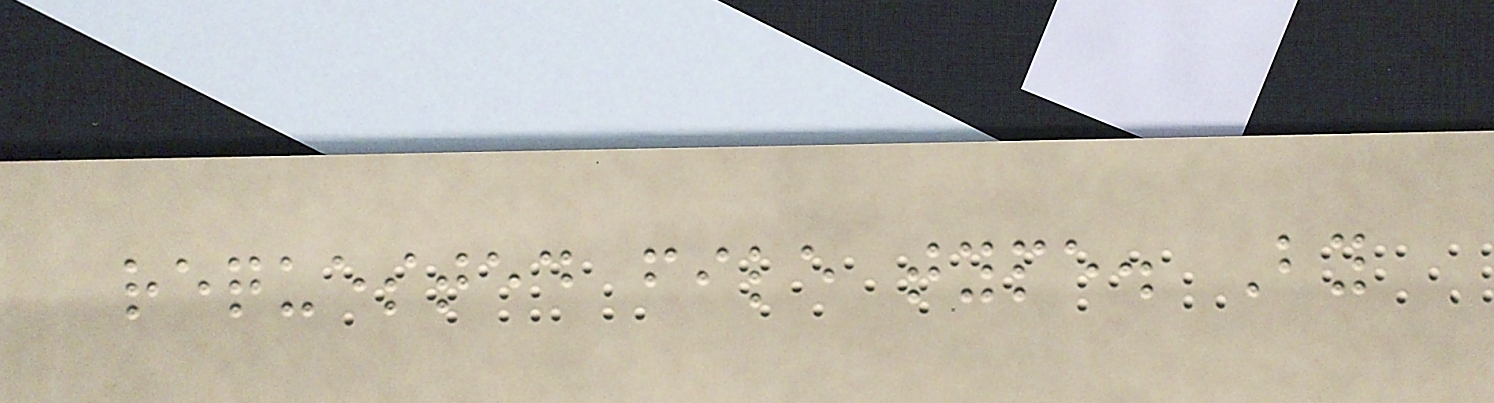requested file type. By
